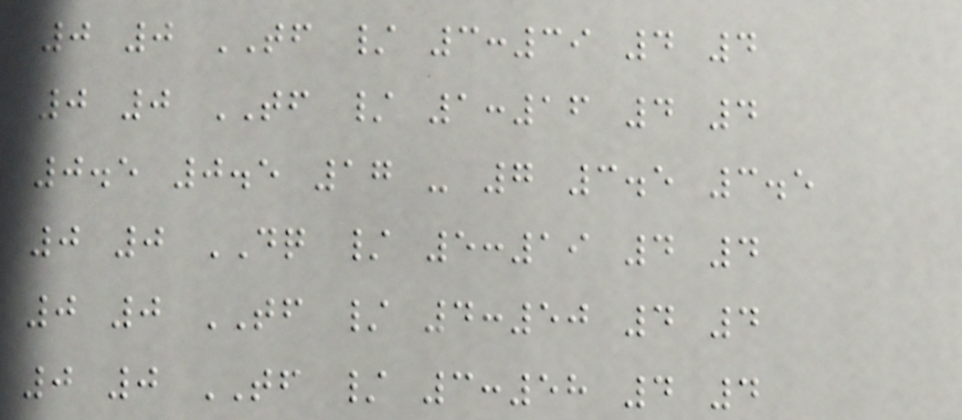0 0 TF / 3:39 4 4
0 0 TF / 1:16 4 4
0.5 0.5 17 - 7 3.5 3.5
0 0 DQ / 5:19 4 4
0 0 TF / 4:50 4 4
0 0 TF / 3:58 4 4
